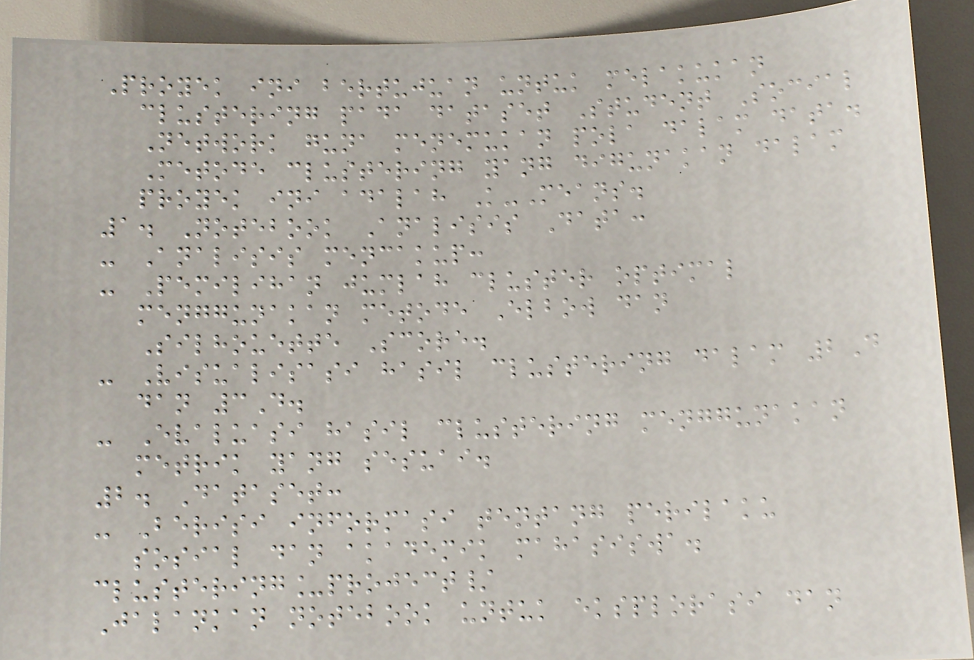Proyek ini bertujuan untuk melakukan
clustering pada dataset Student Social
Network guna menemukan pola dalam data.
Metode clustering yang digunakan dalam
proyek ini adalah K-Means.
1. Notebook Analisis Data:
- Analisis mencakup:
- Pemilihan jumlah cluster optimal
menggunakan metode Elbow dan
Silhouette Score.
- Visualisasi hasil clustering dalam 2D
dan 3D.
- Evaluasi hasil clustering menggunakan
metrik yang sesuai.
2. Dataset:
- Berisi informasi tentang perilaku
sosial dan akademik mahasiswa.
clustering_project/
Jalankan notebook untuk eksplorasi dan
